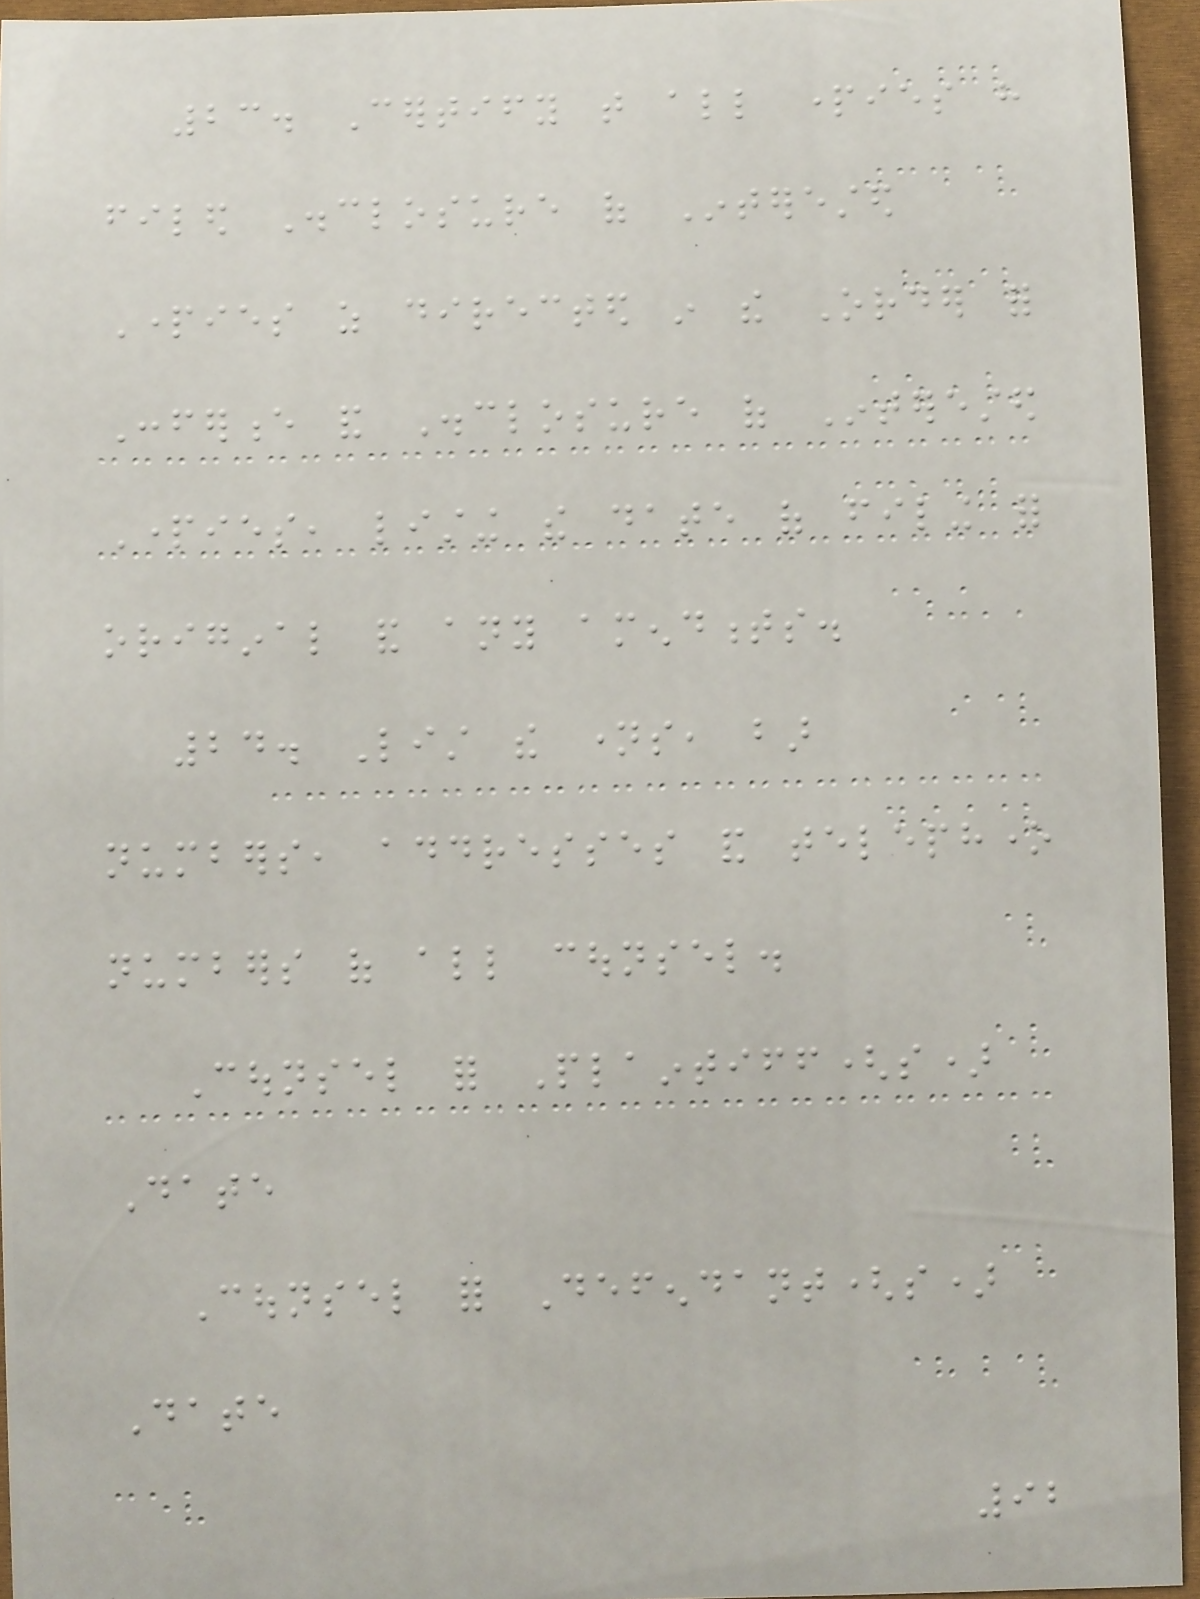23. Certify that all parties have
filed Disclosure of Interested
Parties as directed in the Order for
Conference and Disclosure of Interested
Parties, listing the date of filing for
original and any amendments.
24. List the names, bar
numbers, addresses and telephone
numbers of all counsel.
Counsel for Plaintiff(s)
Date
Counsel for Defendant(s)
Date
92
